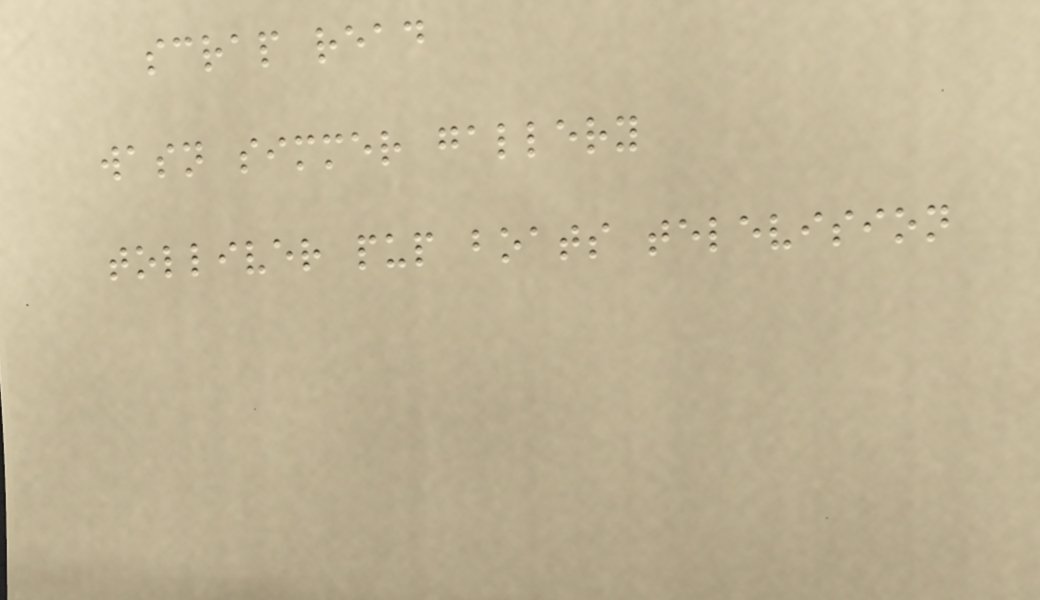scrap read
wasn simmer gallery
tolliver pup boats television
